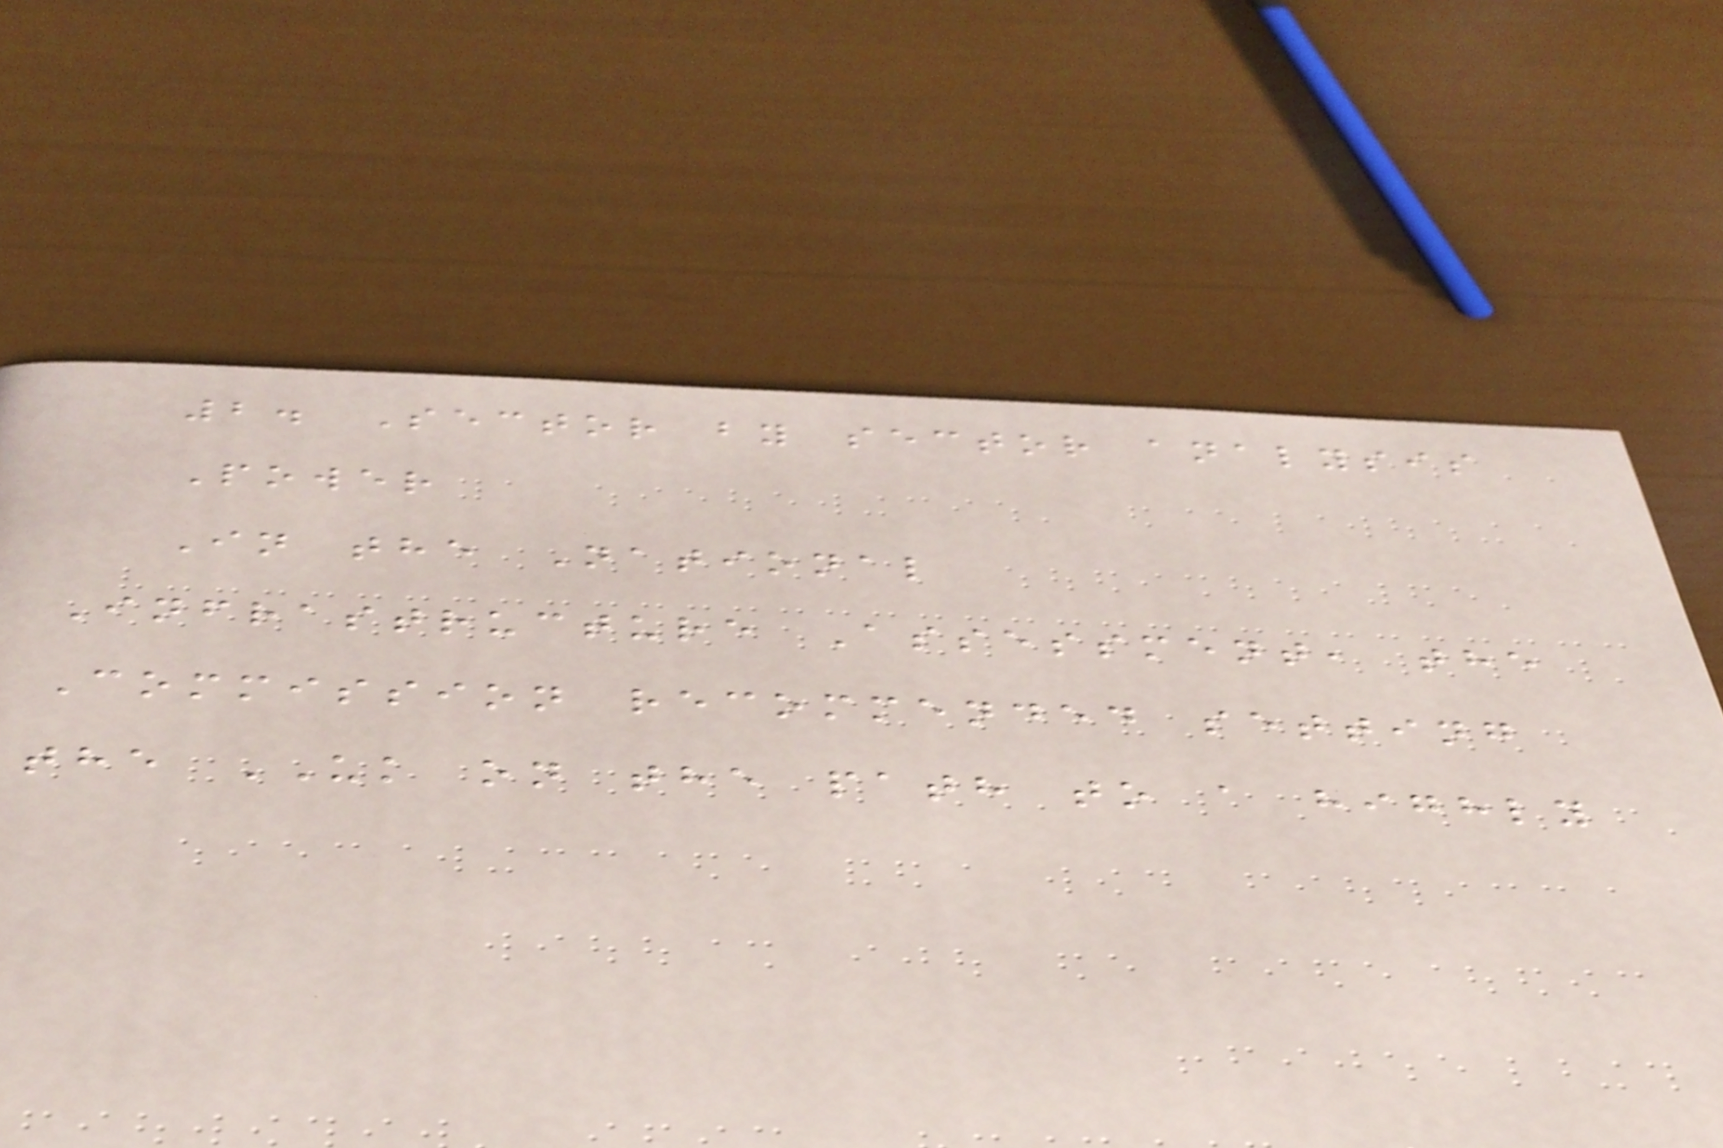2. Sector by sector analysis
Power
In the National
Infrastructure Assessment, the
Commission recommended setting
the UK on the path to a highly
